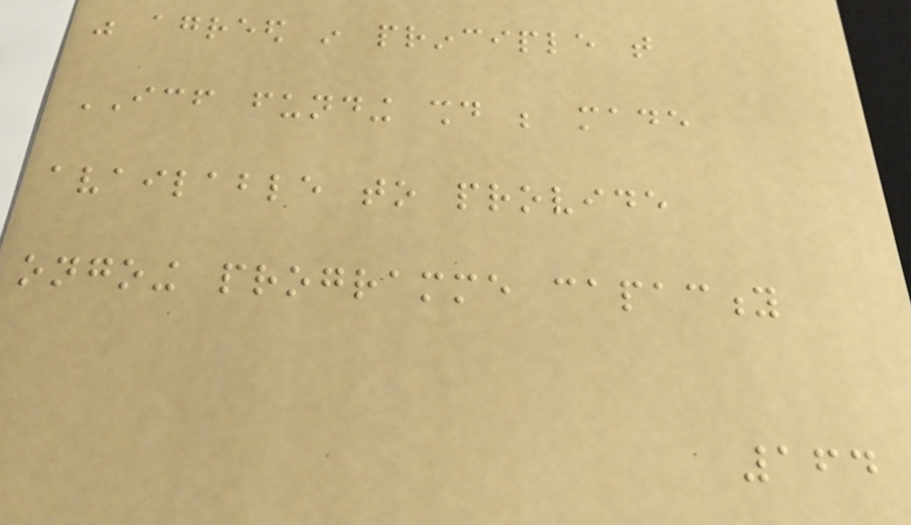was agreed in principle that
ICF funding should be made
available to provide
ongoing programme capacity
164
